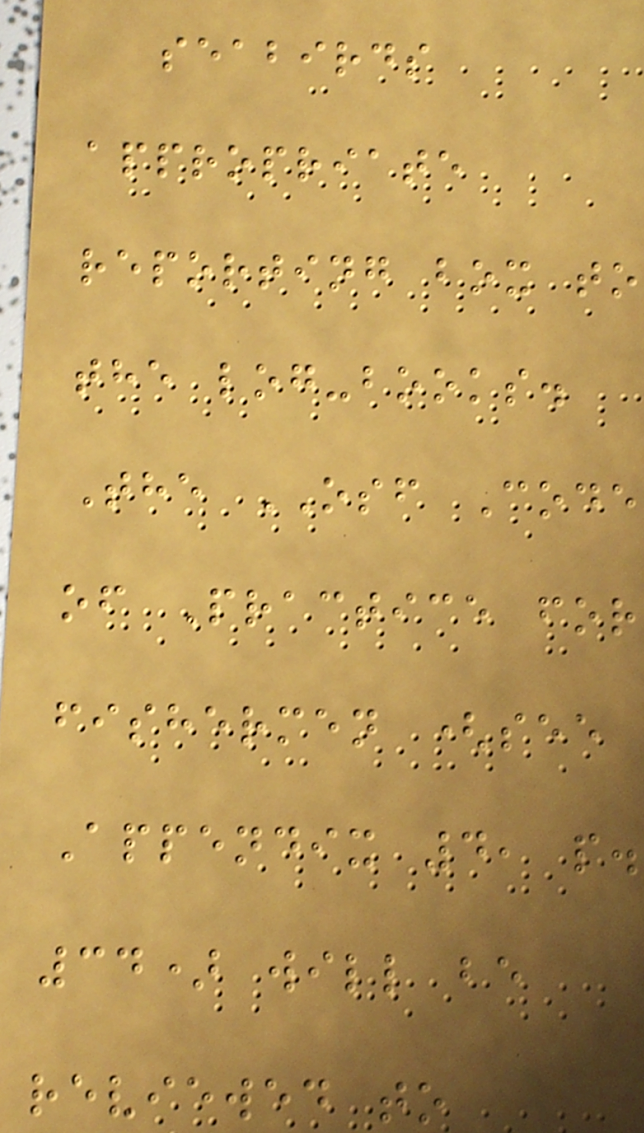seabirds
appropriate
reporting box to
the log-books.
The OSF Code
of Practice for
fishermen (see
Appendix 4, p.
34) will be
reviewed to
